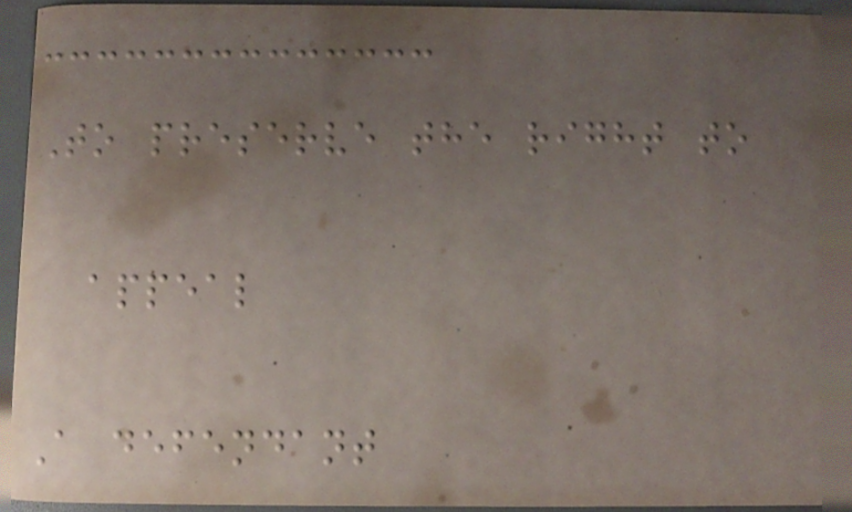To preserve the right to
appeal
A defendant
